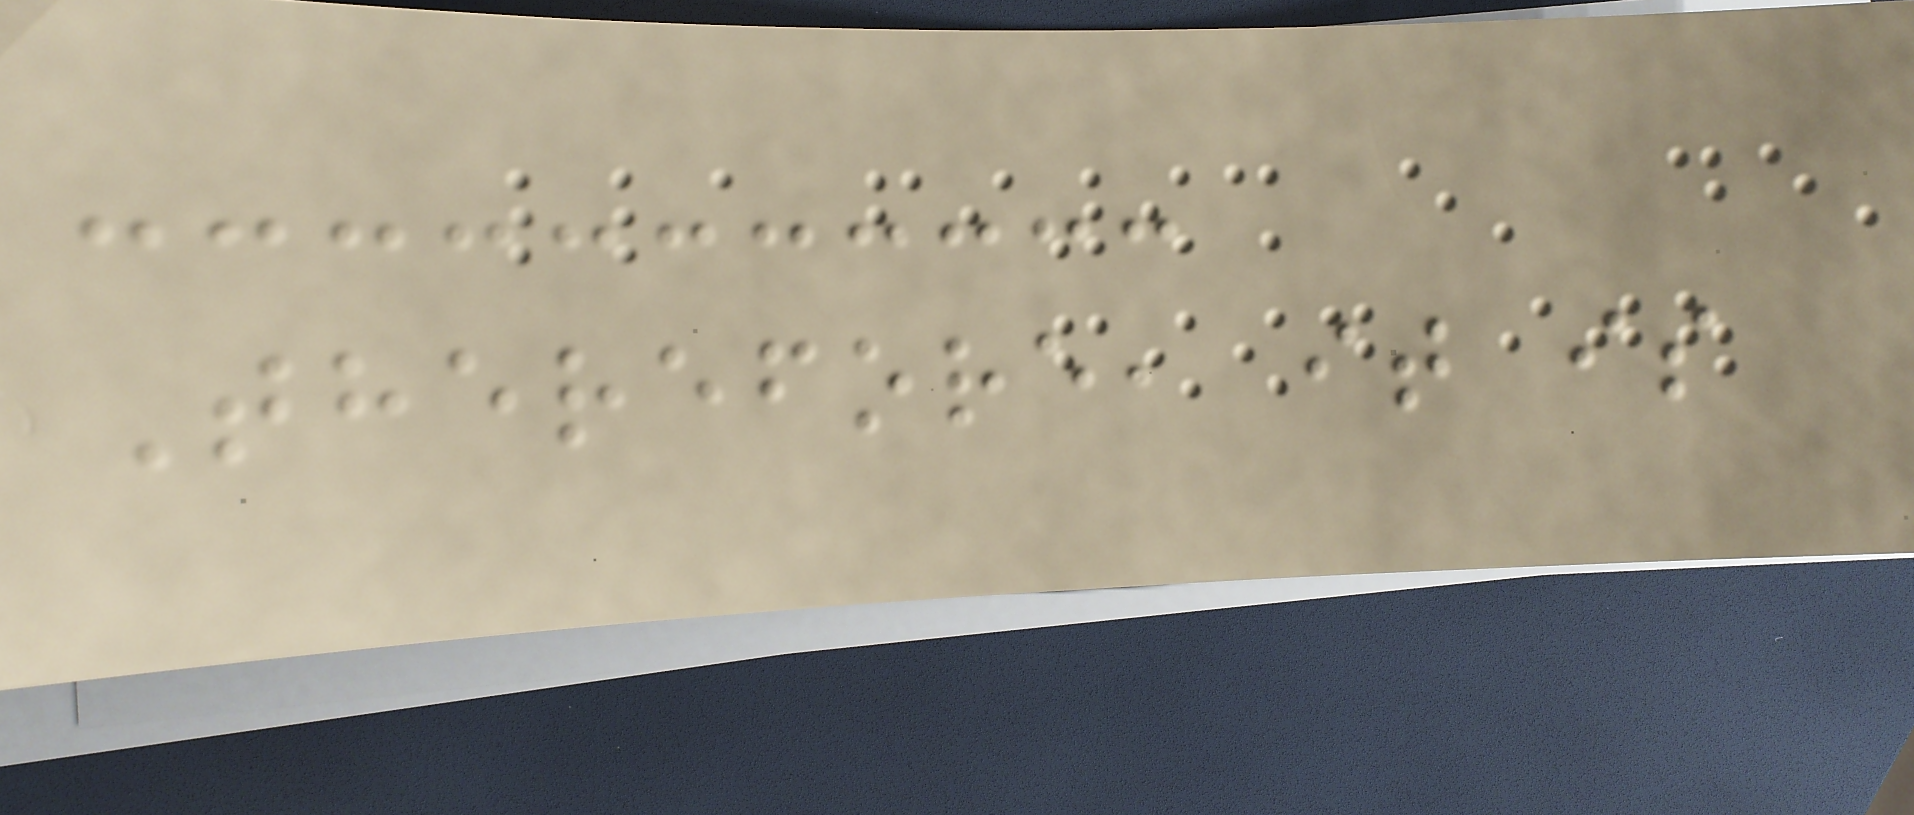Therefore, it is
